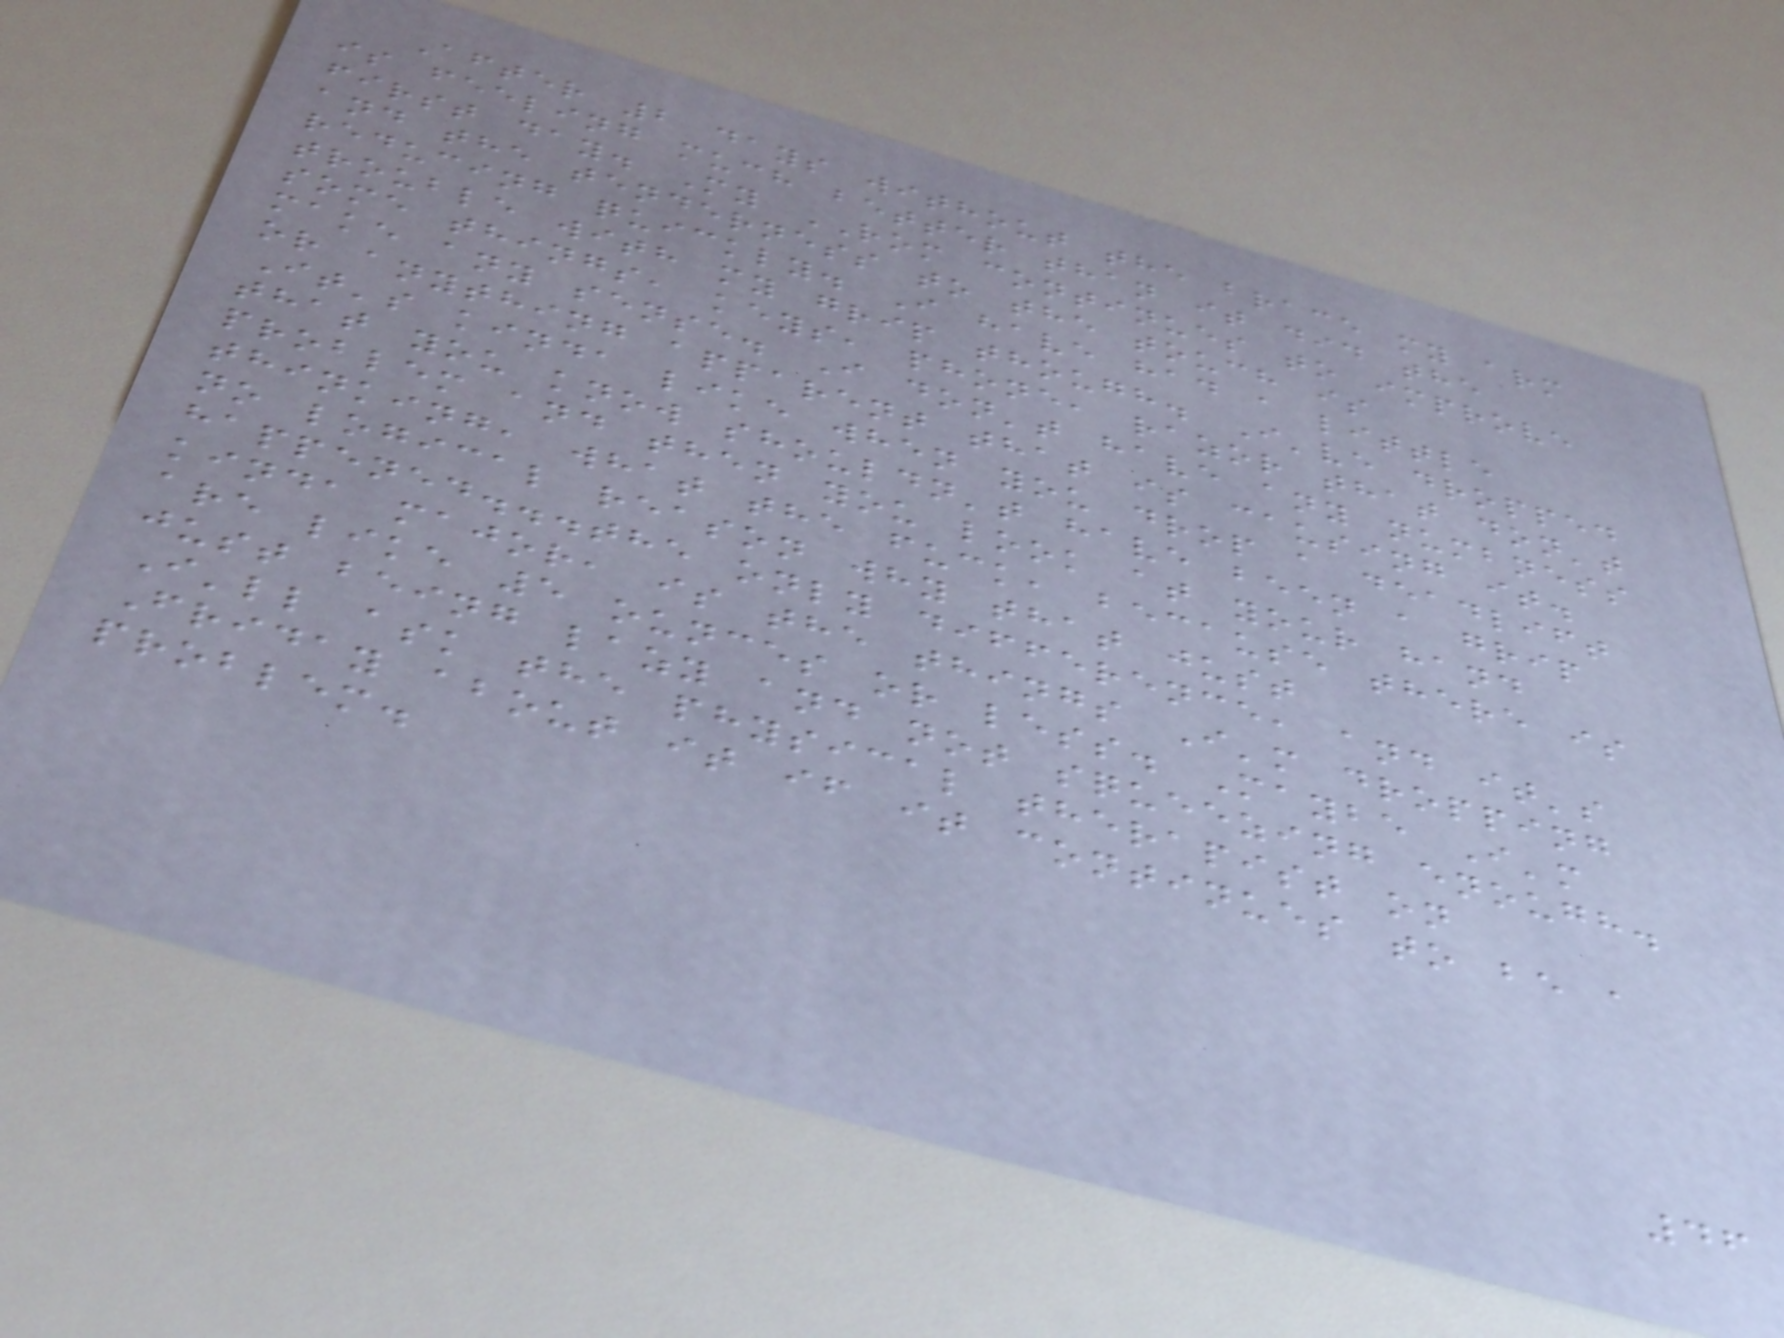After 2 days without the brace my arm
is feeling much better than it did the
first day. My ROM continues to improve
and the tenderness to the touch is
reducing quickly. I have had a little
trouble with my grip though. I've dropped
some things, keys, phone, razor that don't
make any sense. I don't have any numbness
or anything apparent that is causing it.
It's kinda like when you drop a deadlift
that you know shouldn't have been a grip
problem and then you look at your hand
thinking, what the fuck, because there is
no logical reason why that just
happened...the only difference, and it's
kinda major, is the things I'm dropping
are like 5 ounces or less. Maybe I'm
just being lazy and not squeezing enough.
I'll ask the physical therapist on
Friday about it if it continues to be a
problem.
46
